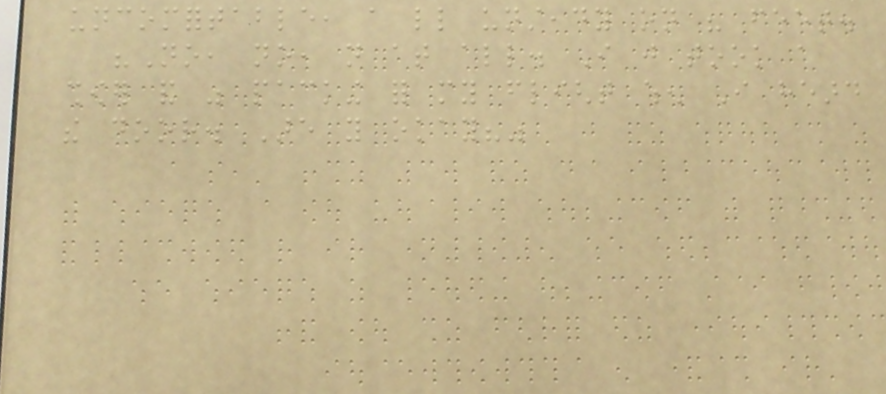uncomfortable, a little unsteady on his feet.
"No, no, not at all. I just took a
shower and was packing for my flight when I heard
the door. Are you okay?"
